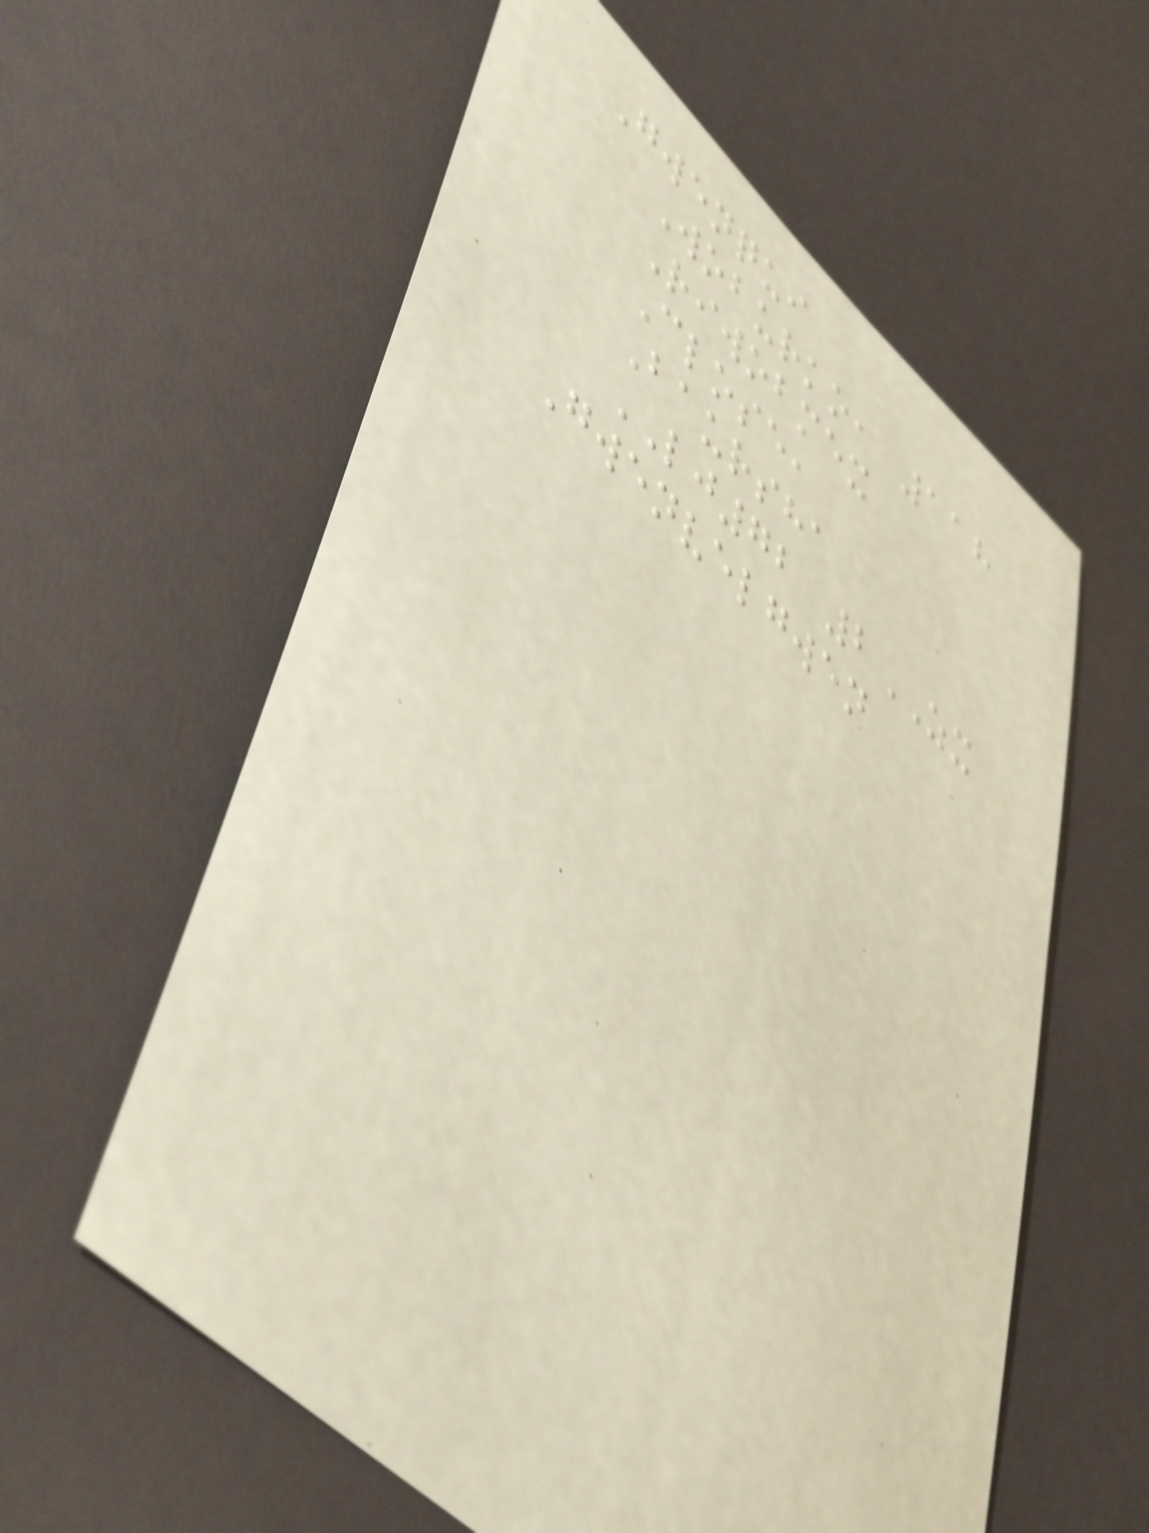Gwenqui
Woburko, 118
Riwobmex
Close,
Baursha
LJ72 2ZX
Gwenvelgwen
